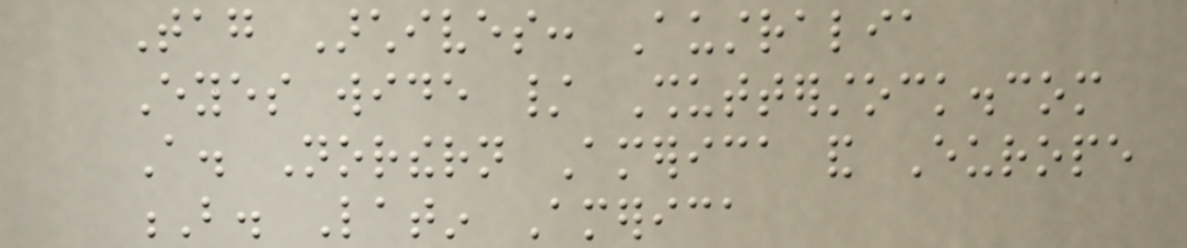Tag Archives: Australia
Eyes wide / Shutterstock.com
A. Northern America and Europe
B. Latin America
